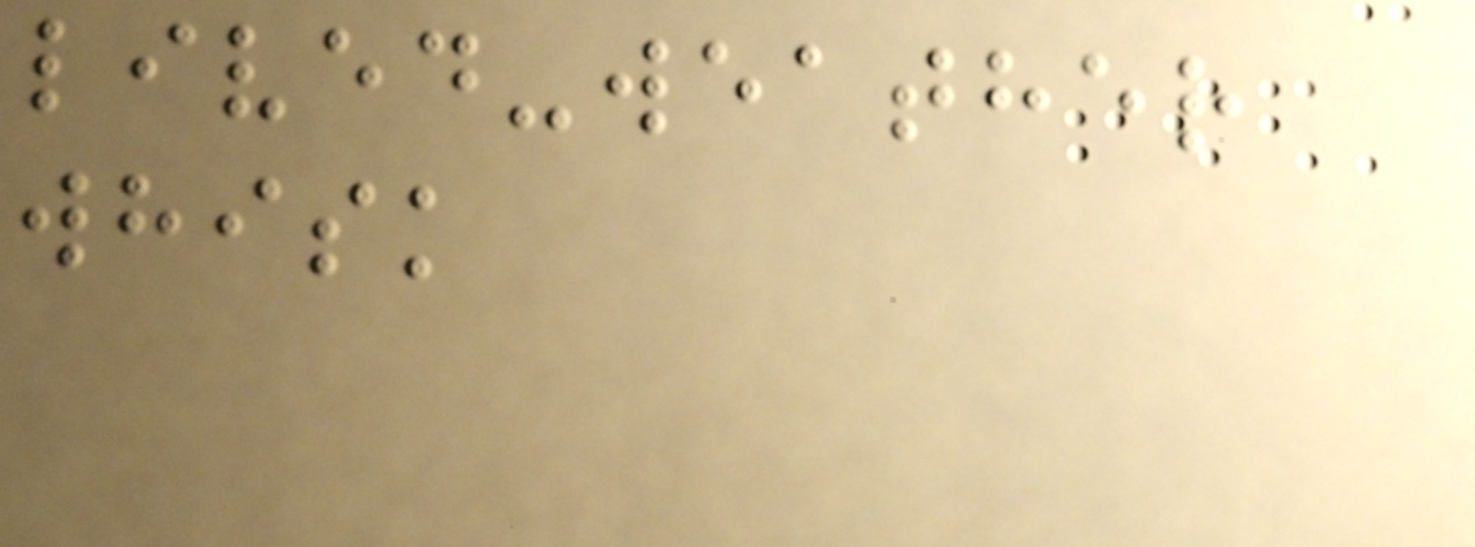lived-weather
whisk
